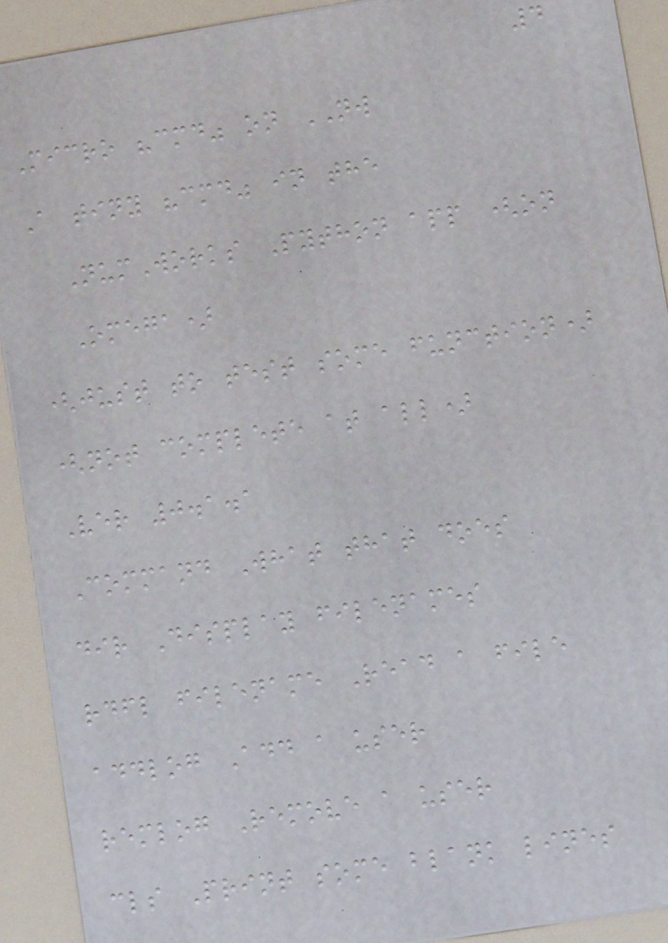4
Micro "cmd" on NW
A tiny "cmd" in the
NumWorks Python app (on
Omega)
(just to test some function)
(not complete at all)
Ver 0.1.1
Command What that does
dir Display filenames
rdfl filename Read a file
addlog Add a user
remlog Remove a user
cls Print some blank lines
